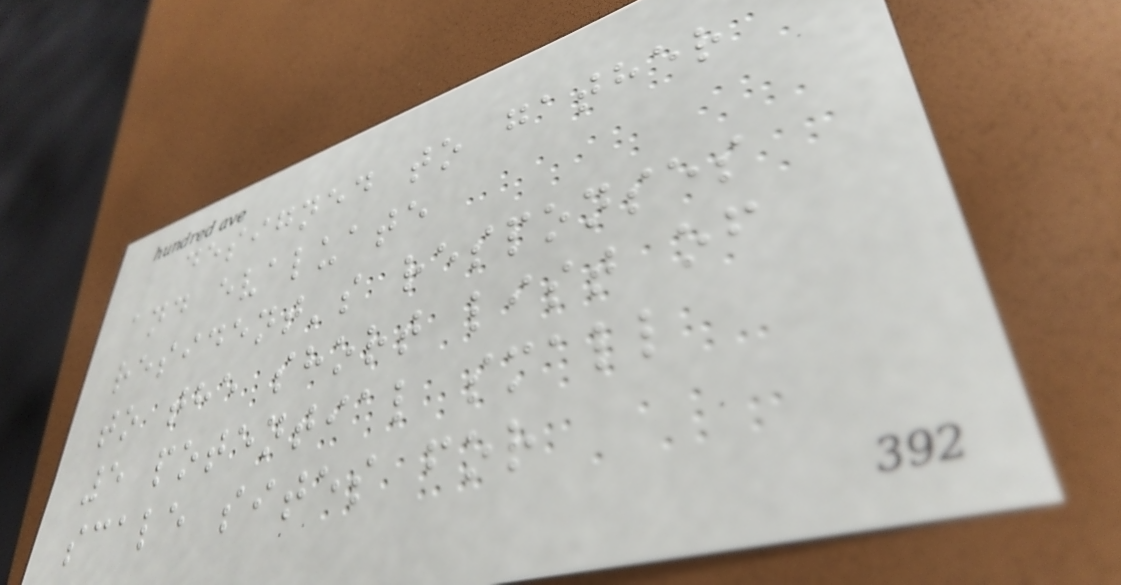designed to gather
and evaluate
resident's responses
to the short list of
5 potential small
scale sites for
